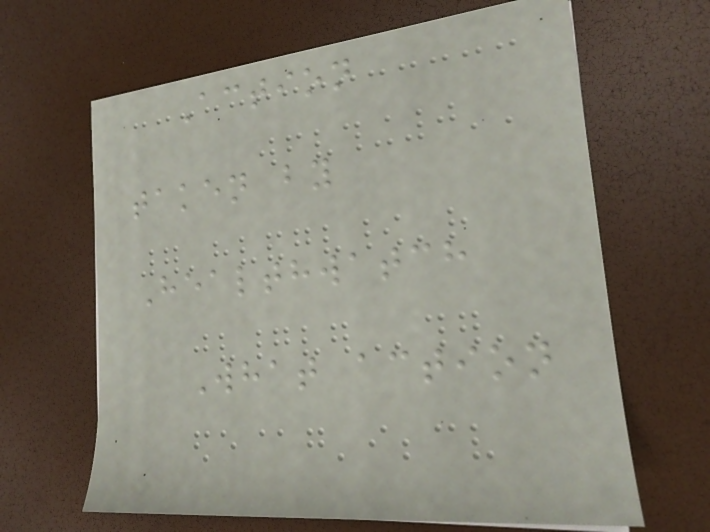Action
taken by
Healthwatch
What action
